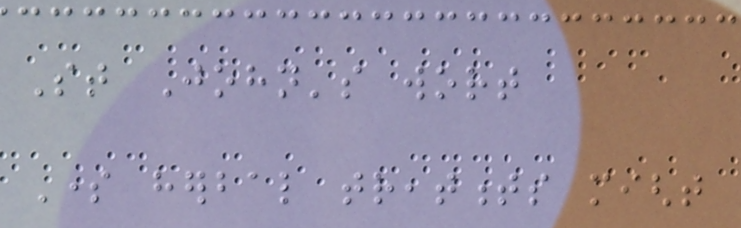St John's wort
Some herbal treatments might
